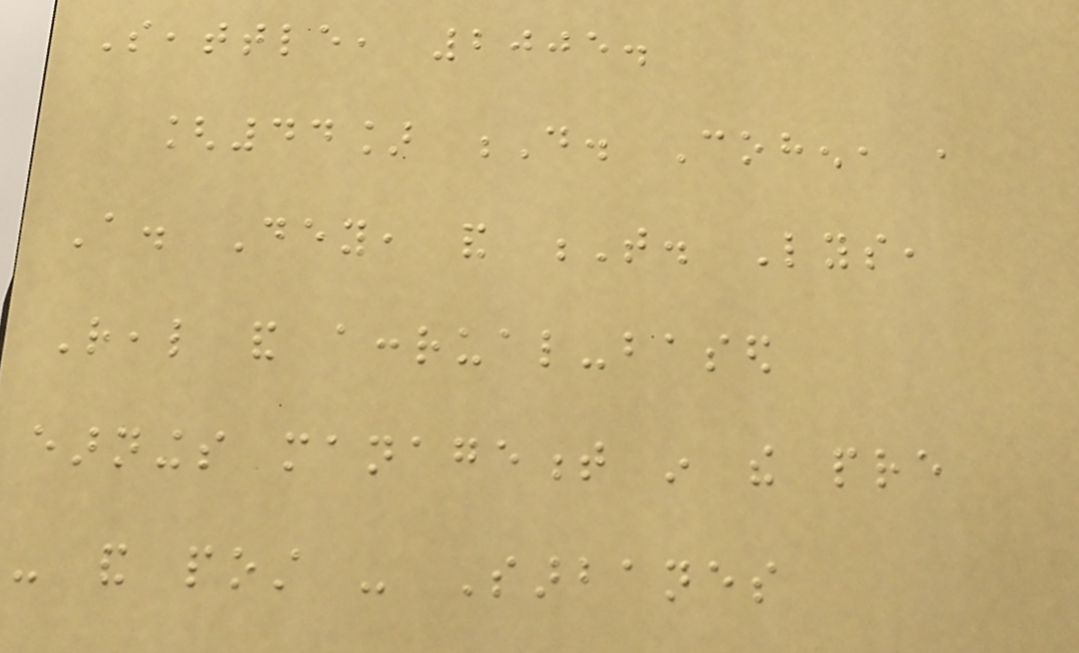Seattle, 2005.
[44] D. Cohen, ,
A. Dey, and T. Lys,
Real and accrual-based
earnings management in the pre
- and post - Sarbanes
